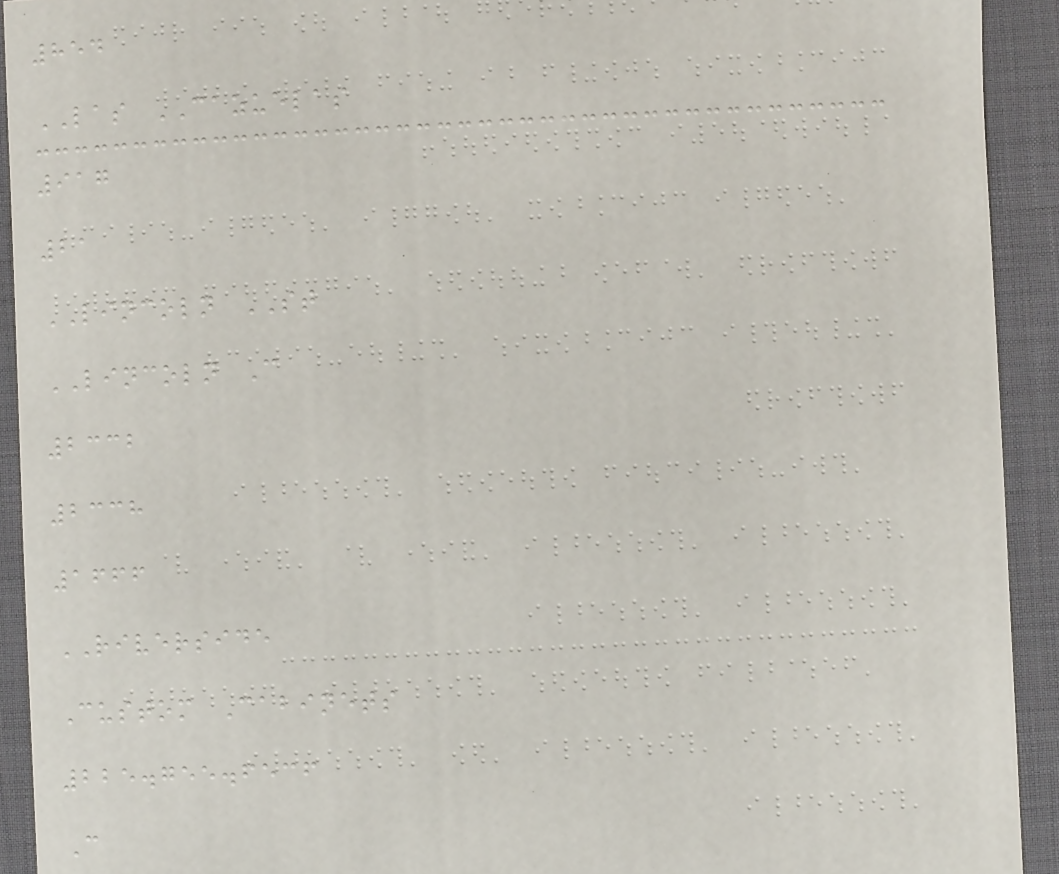854
LAS CAZUELAS
917
21
LINCOLN ST
LINCOLN C
2332
2338
1666
RIVERSIDE
Custom Cabinets
225.755.6536
C
